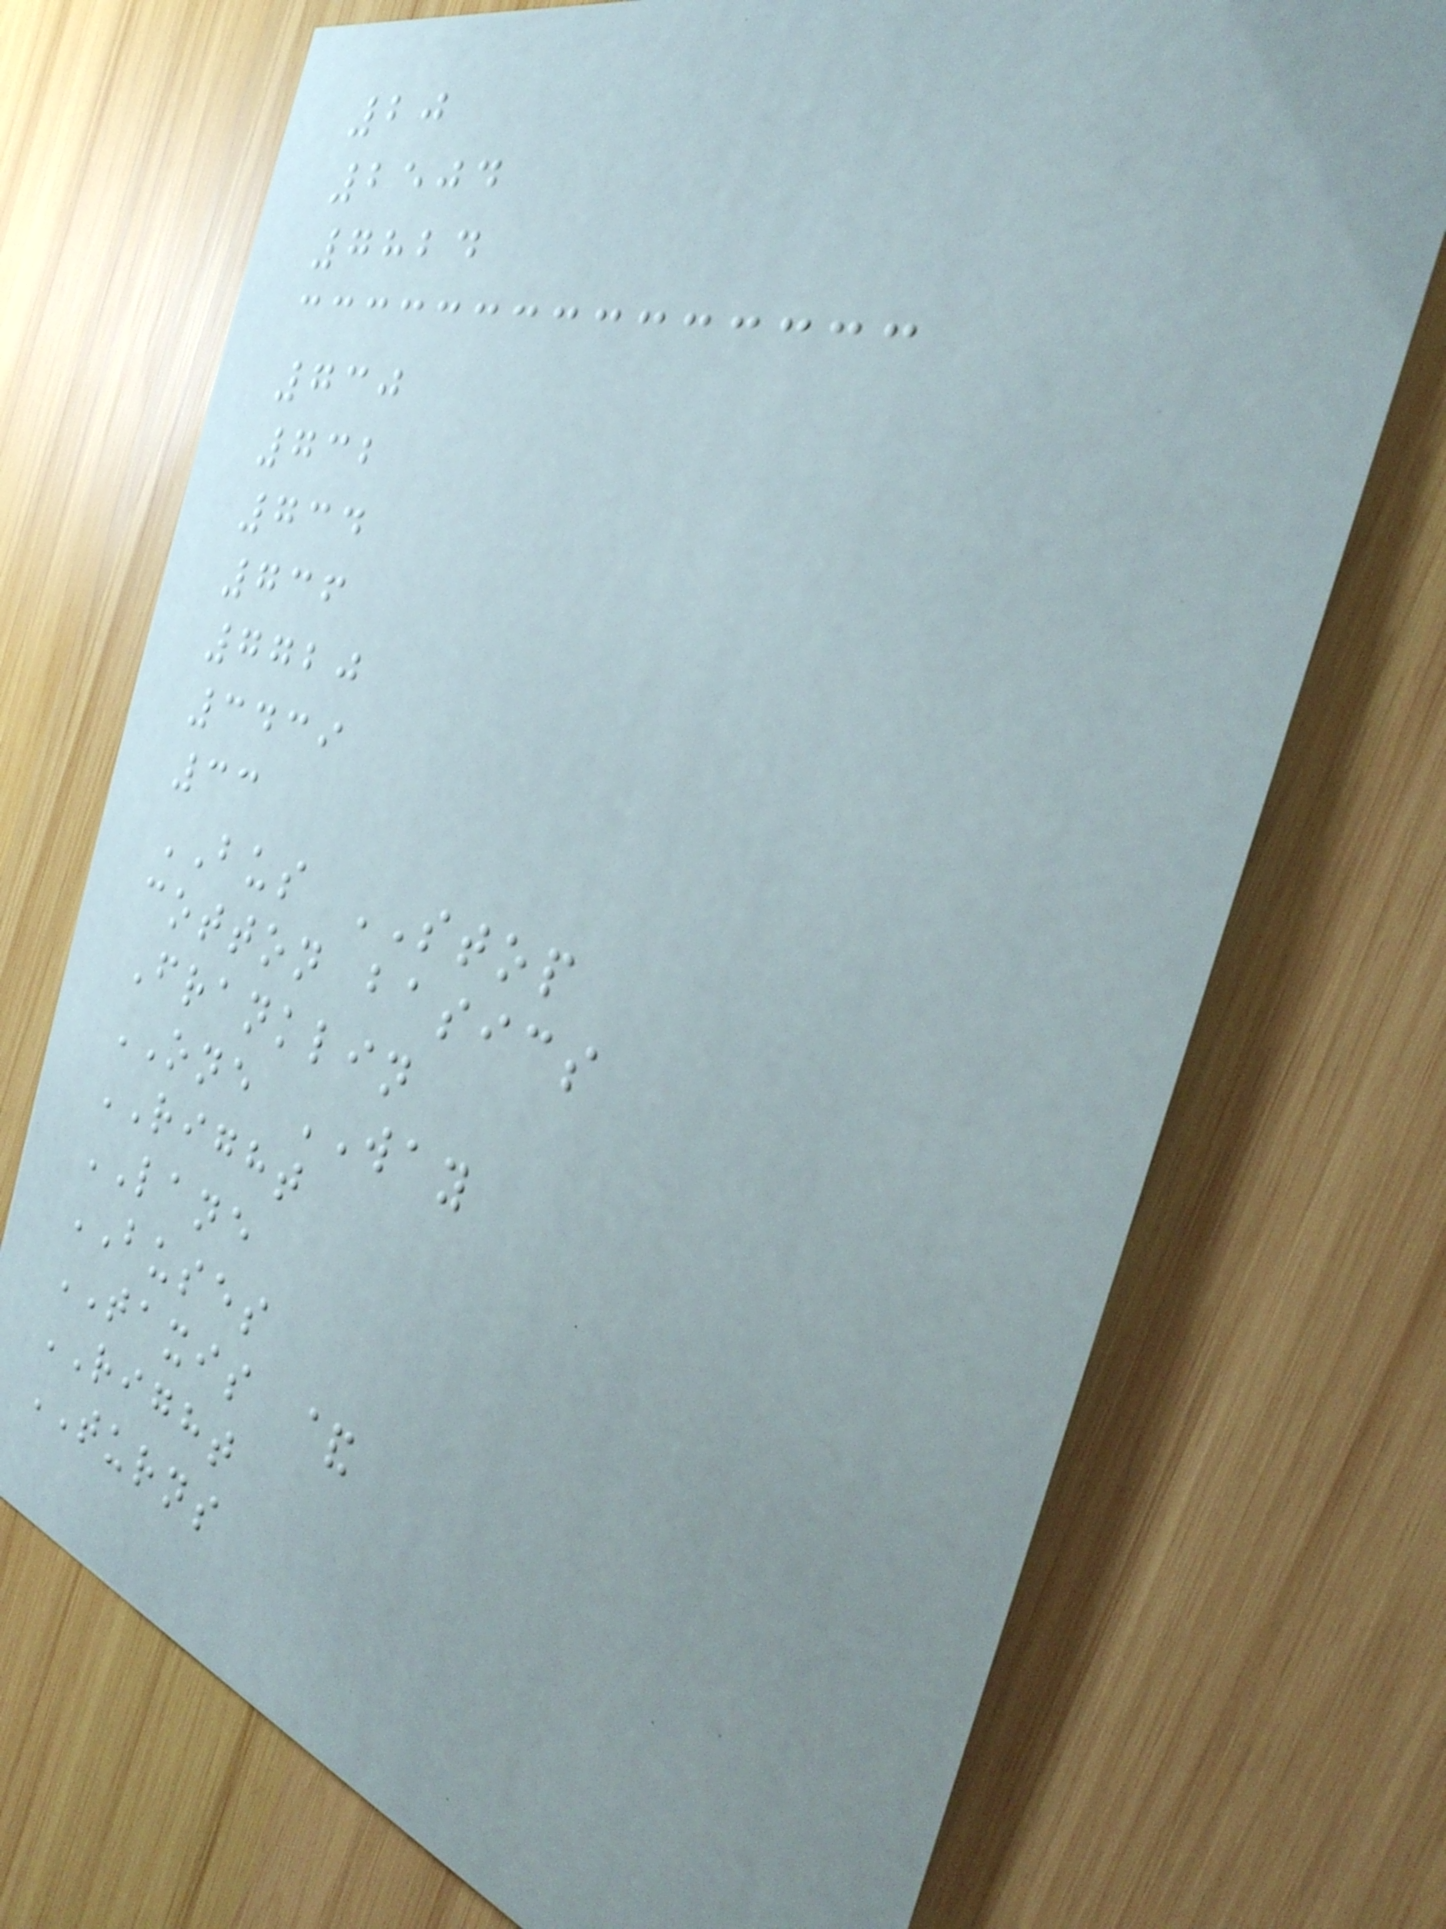20
2504
7824
730
732
734
736
7720
3439
33
BUS STOP
cotton basics
Franklin
ONE WAY
RIGHT
LANE
BUSES
TAXIS &
RIGHT
TURNS
